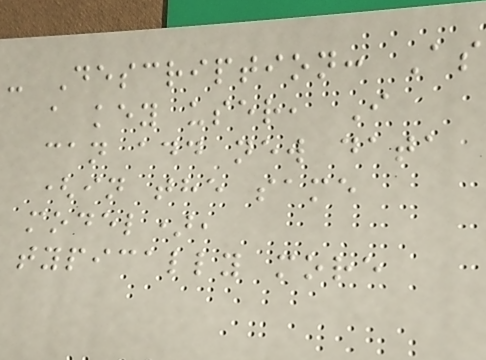- Description: As
a key user, I
can add new data
(in the same
model),
typically more
